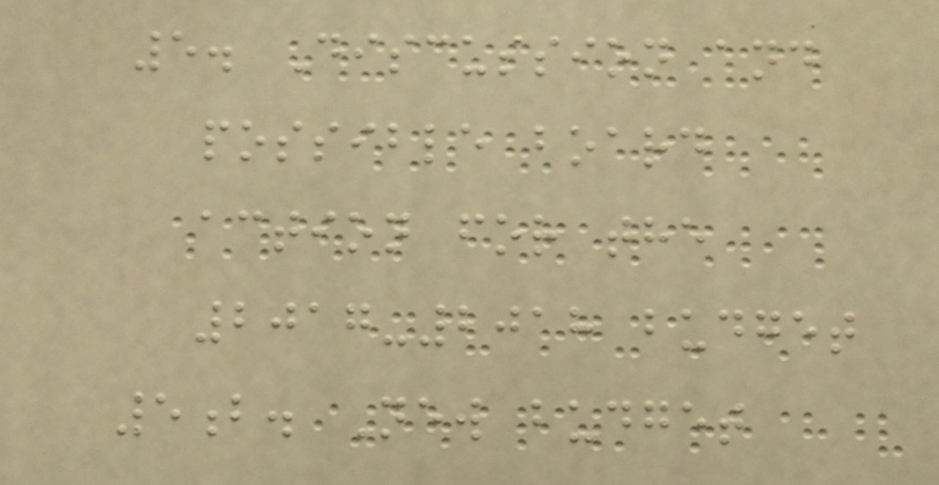5. Discussion and
possible board
action for the
2017-2018 budget
5b. New budget
